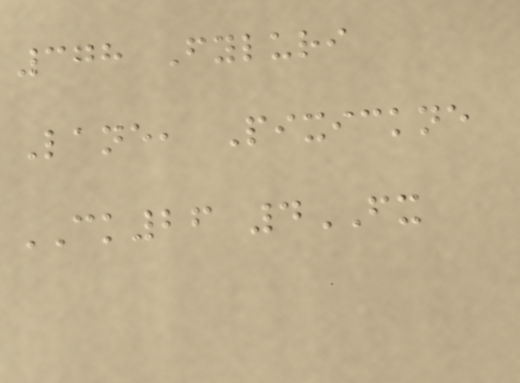378 Fyluri
Lane, Pixickne
CK26 4FX
